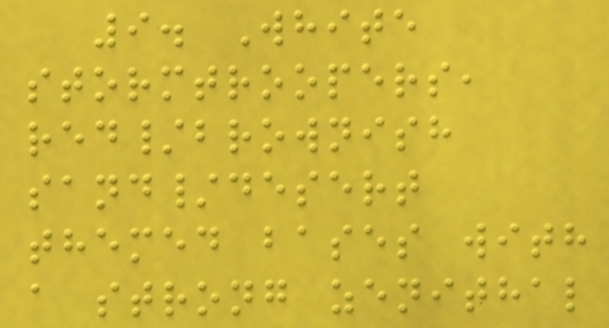9. White
stormtroopers,
red/brownish
sand/desert
themed bases with
a strong zenithal
